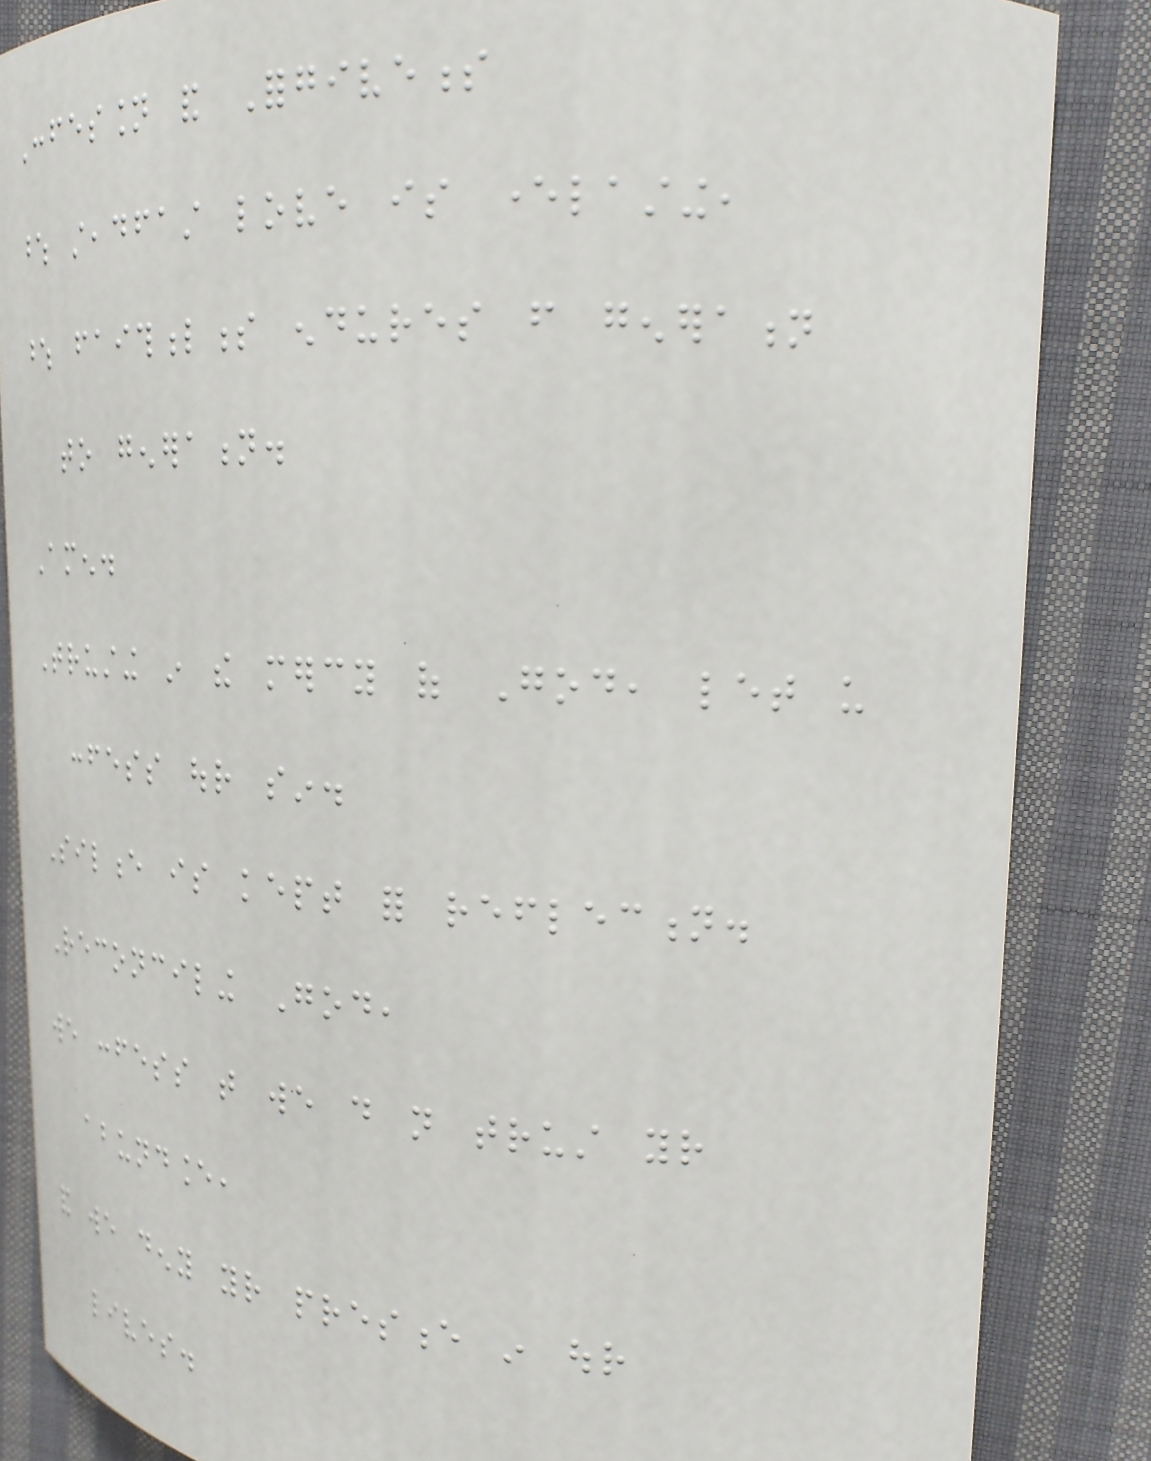Confession and Forgiveness
whose steadfast love is everlasting,
whose faithfulness endures from generation
to generation.
Amen.
Trusting in the mercy of God, let us
confess our sin.
Silence is kept for reflection.
Reconciling God,
we confess that we do not trust your
abundance,
and we deny your presence in our
lives.
